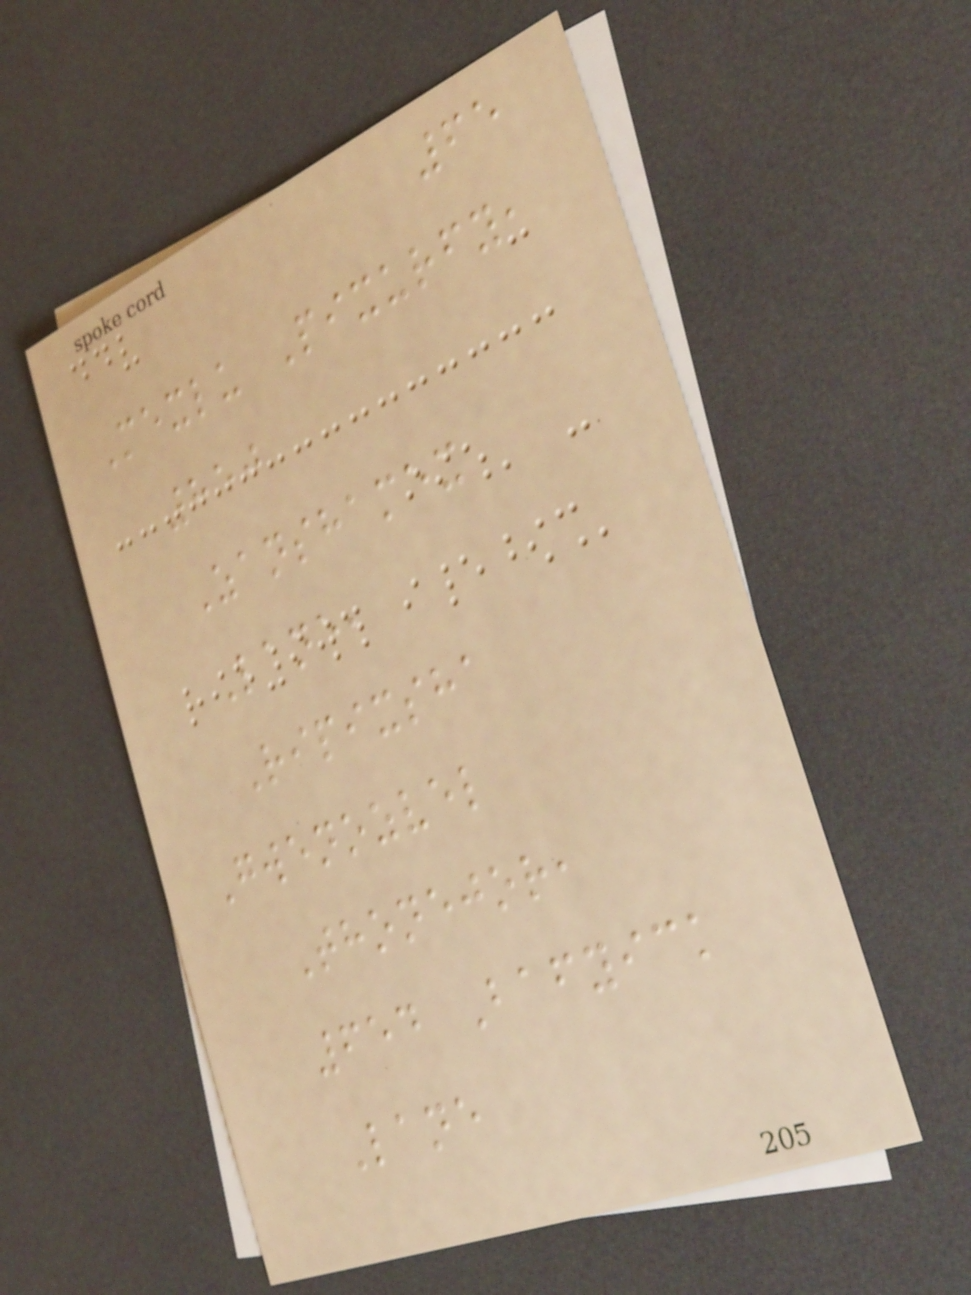65
Mexlu Pixurfy,
850
Zanshamex
Lane,
Ripixsha
Gwenozvel
Thonejor,
654 Bafyick
Lane
